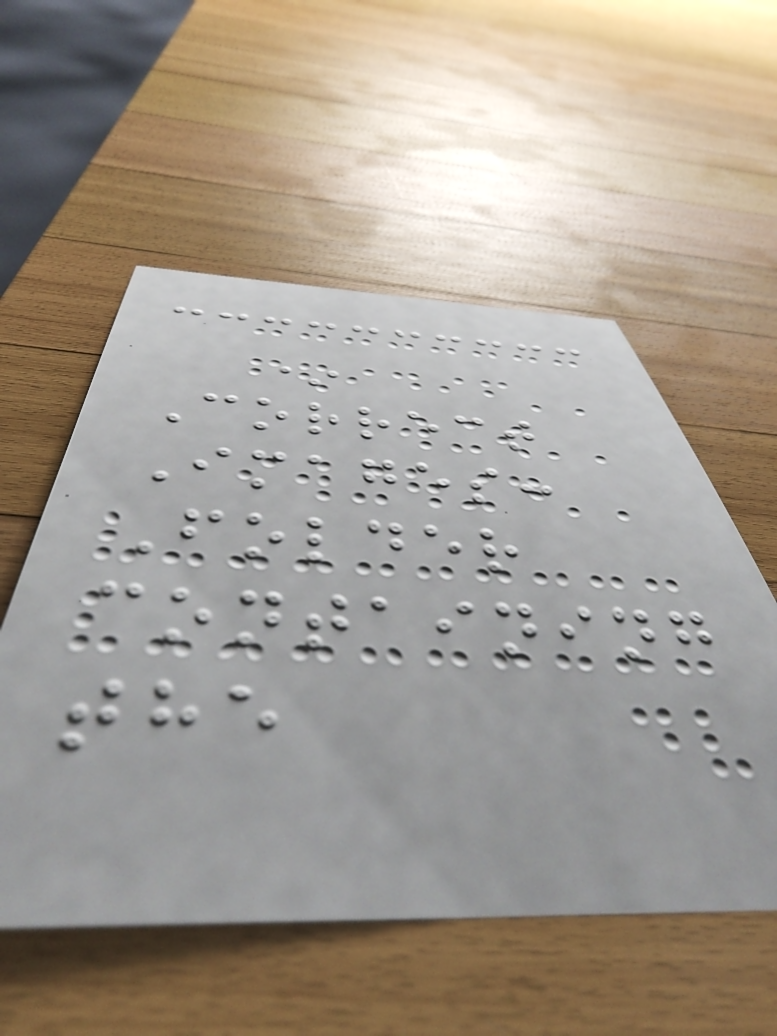*
Correct
Images:
Folder
containing
the
